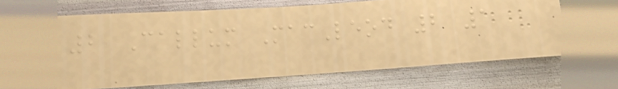2 Callum MacLeod 2 1
